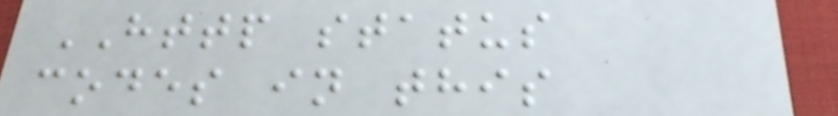HTTP status
codes in this
